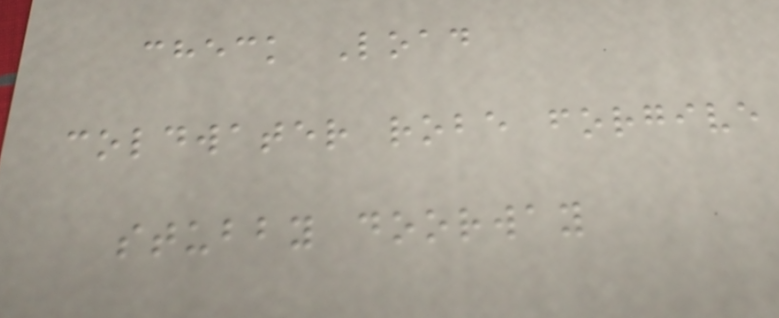check Load
coldwater robe forgive
stubby doorway
